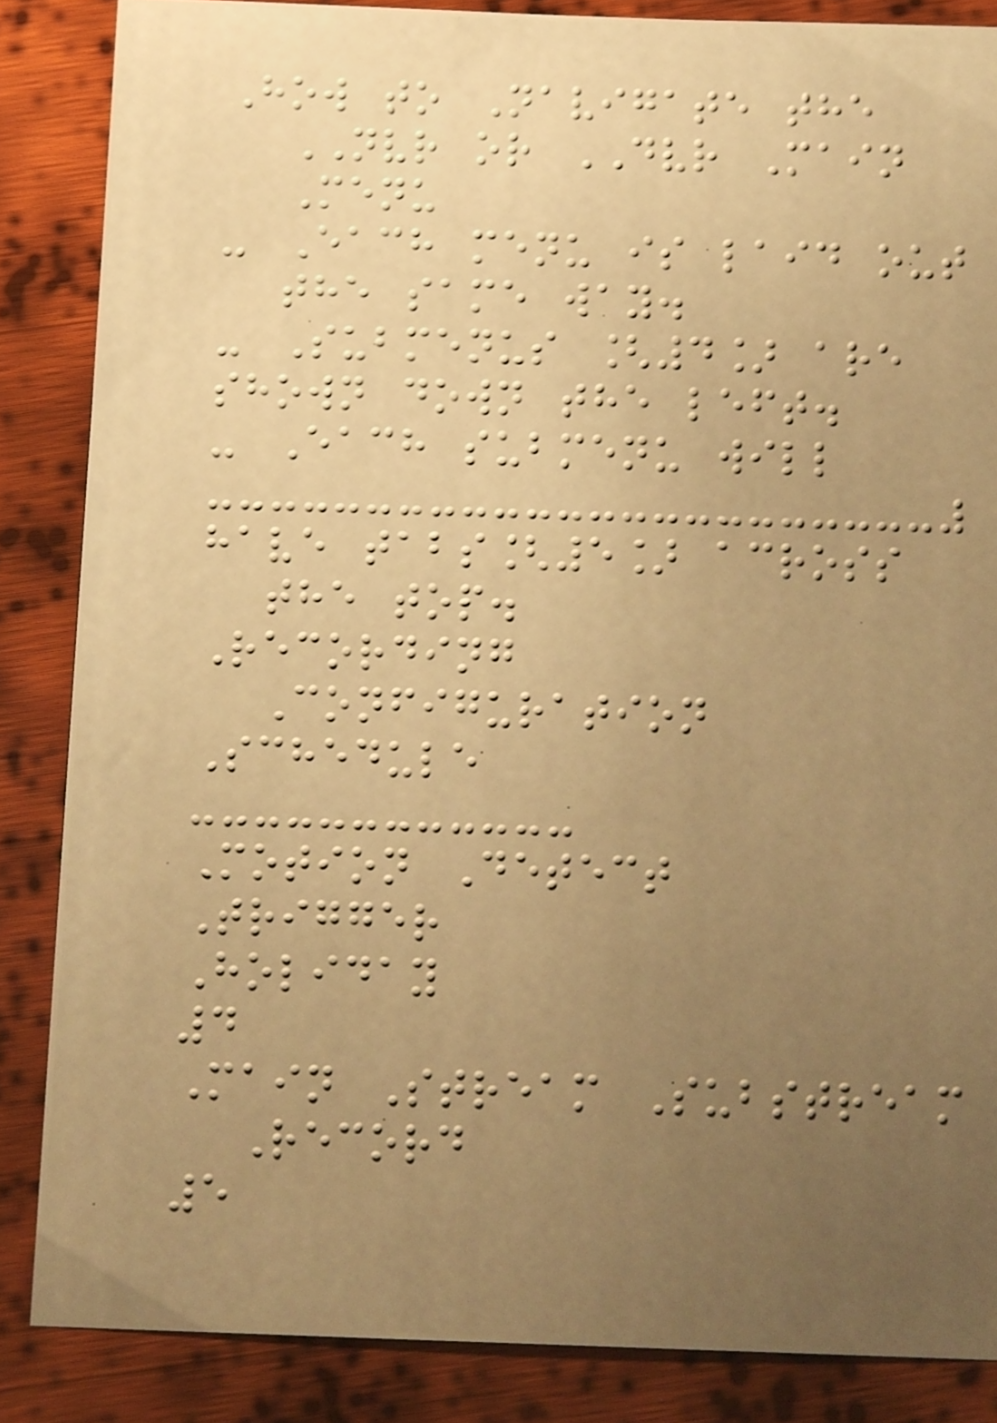How to Navigate the
NVR or DVR Main
Menu
- Each menu is laid out
the same way.
- Submenus [4] are
shown down the left.
- Each submenu will
have tabs[5] across
the top.
Recording
Configuration
Schedule
Motion Detect
Trigger
Holiday
4
Main Stream Substream
Record
5
